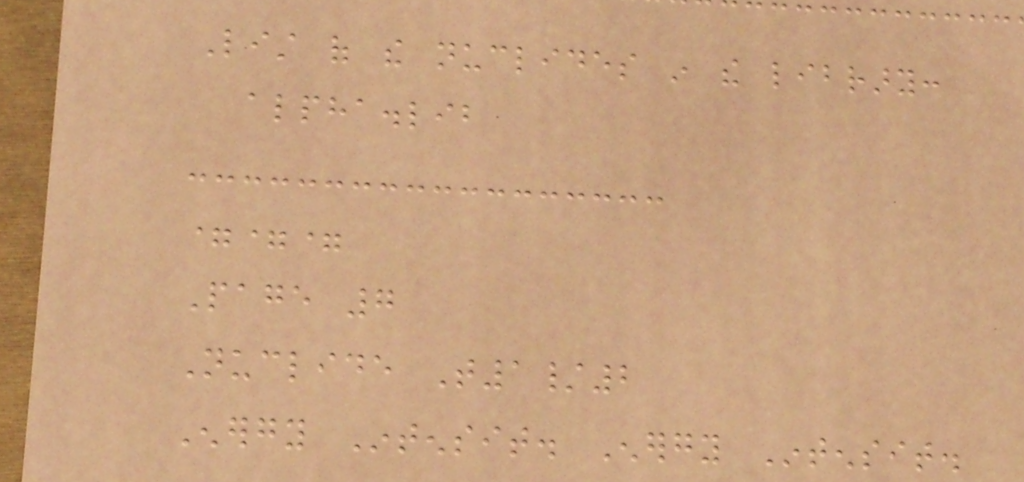List of the nuclides in the library:
alpha.lib
===
Page 7
Nuclide T1/2
Energy Intensit. Energy Intensit.
